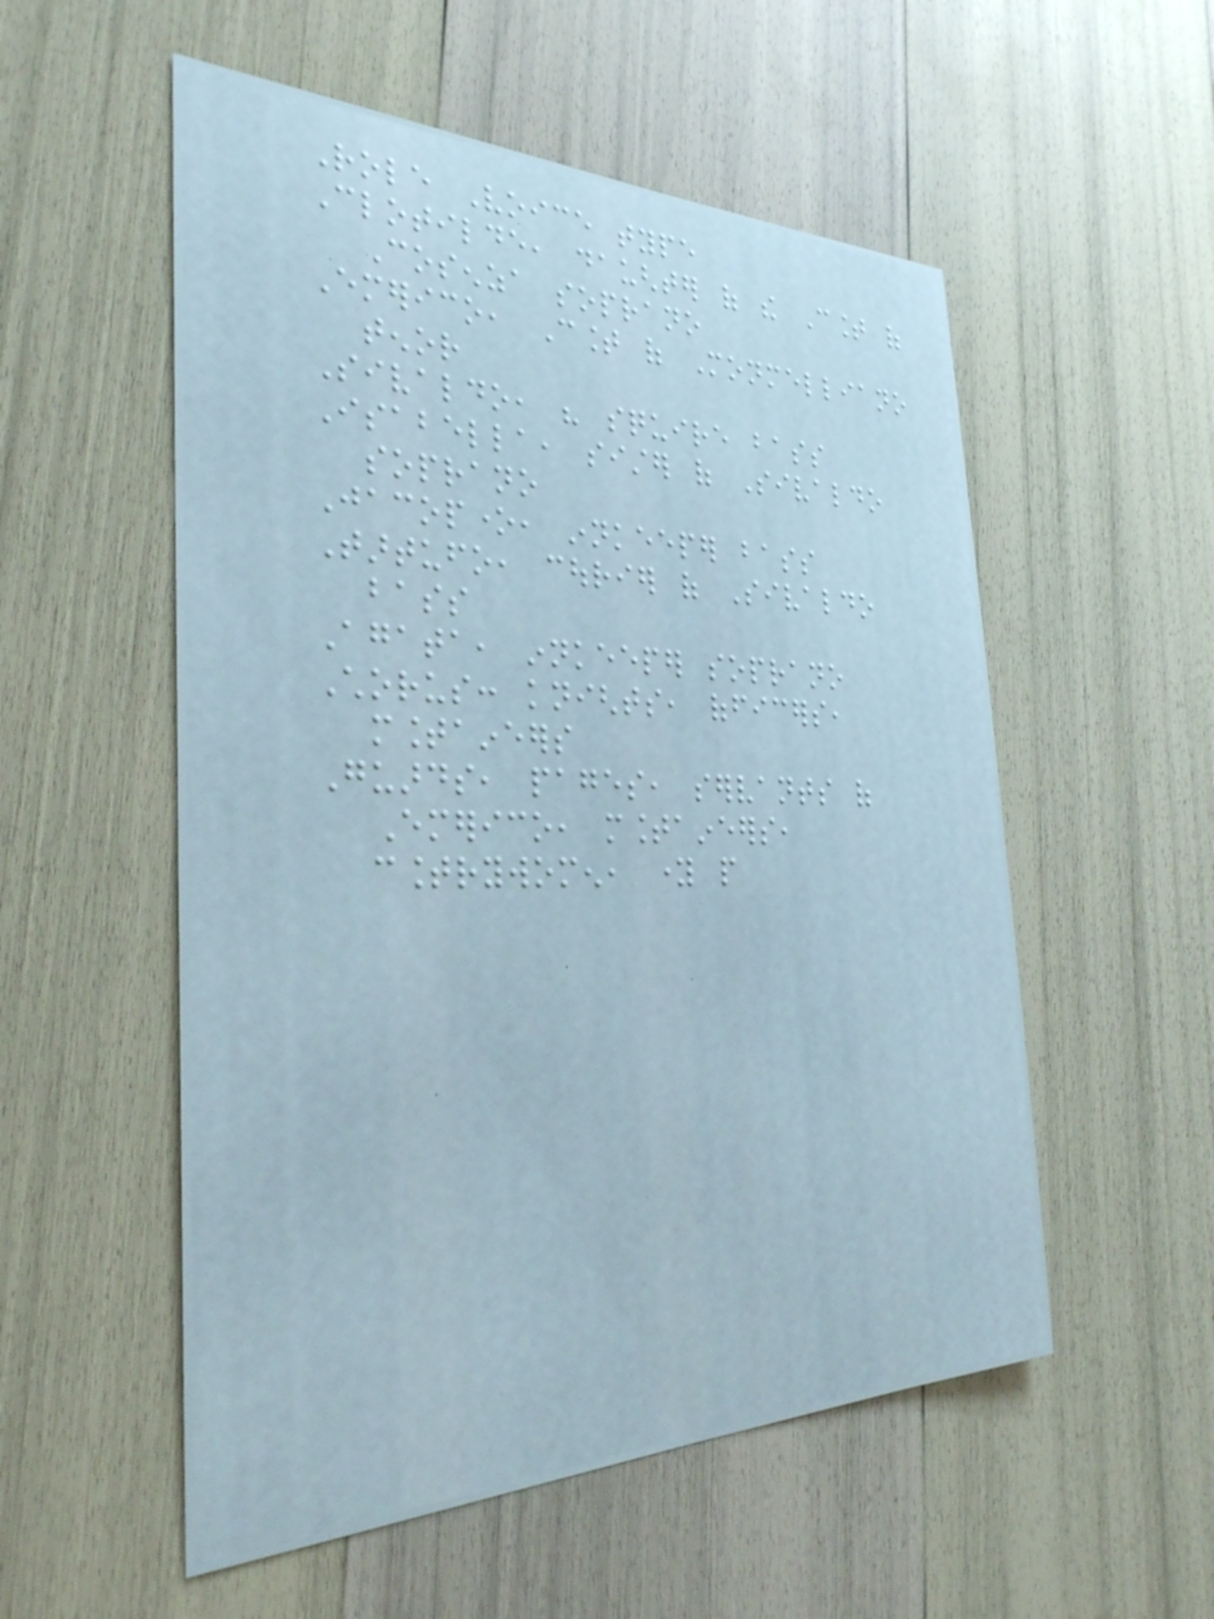Role Voice type
Clotilde, daughter of the Count of
Cosenza soprano
Emerico, Count of Monmelliano
tenor
Sivaldo, his squire bass
Isabella, sister of Sivaldo
soprano
Jacopone, innkeeper bass
Tartufo, courier of Sivaldo
bass
Agata, innkeeper soprano
Chorus: knights, officers,
mountaineers
Guards, pages, servants of
Emerico, mountaineers,
countrywomen, young people
